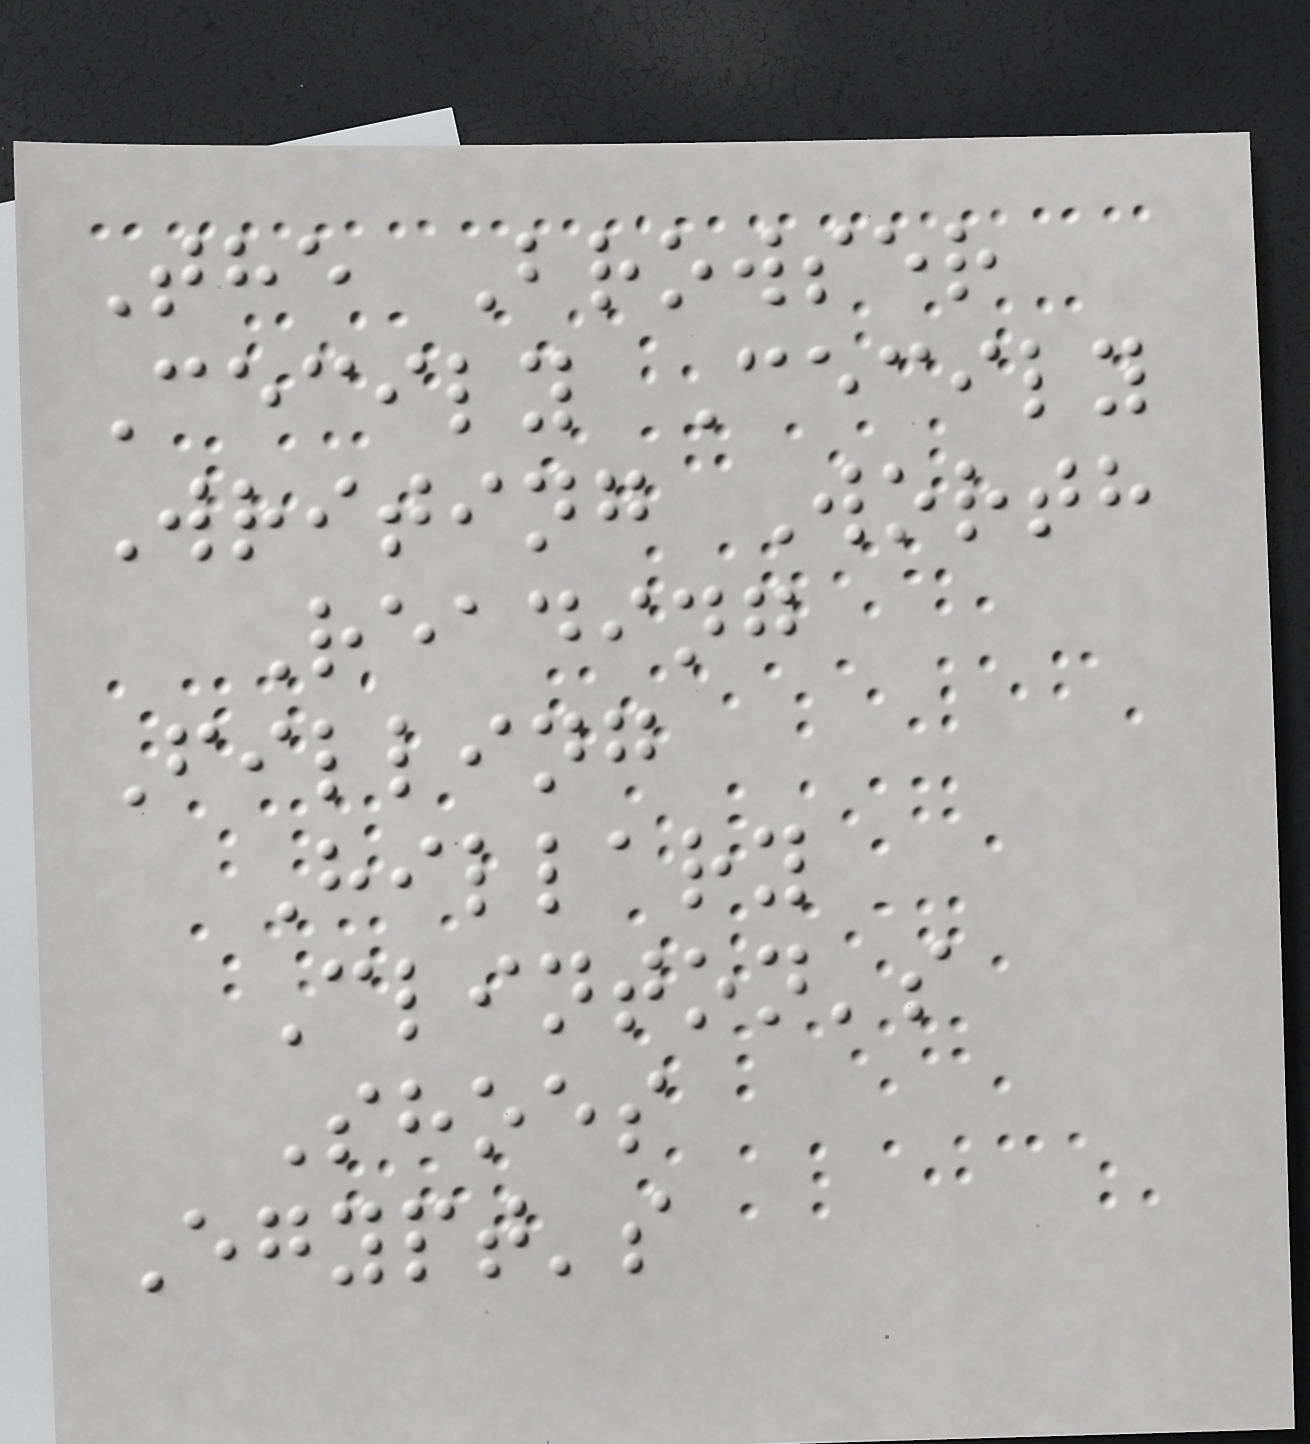The Browser
Cecily Cecily
Writing Worth
Reading
Filling
Hillary
Clinton's
Shoes
Egypt's
